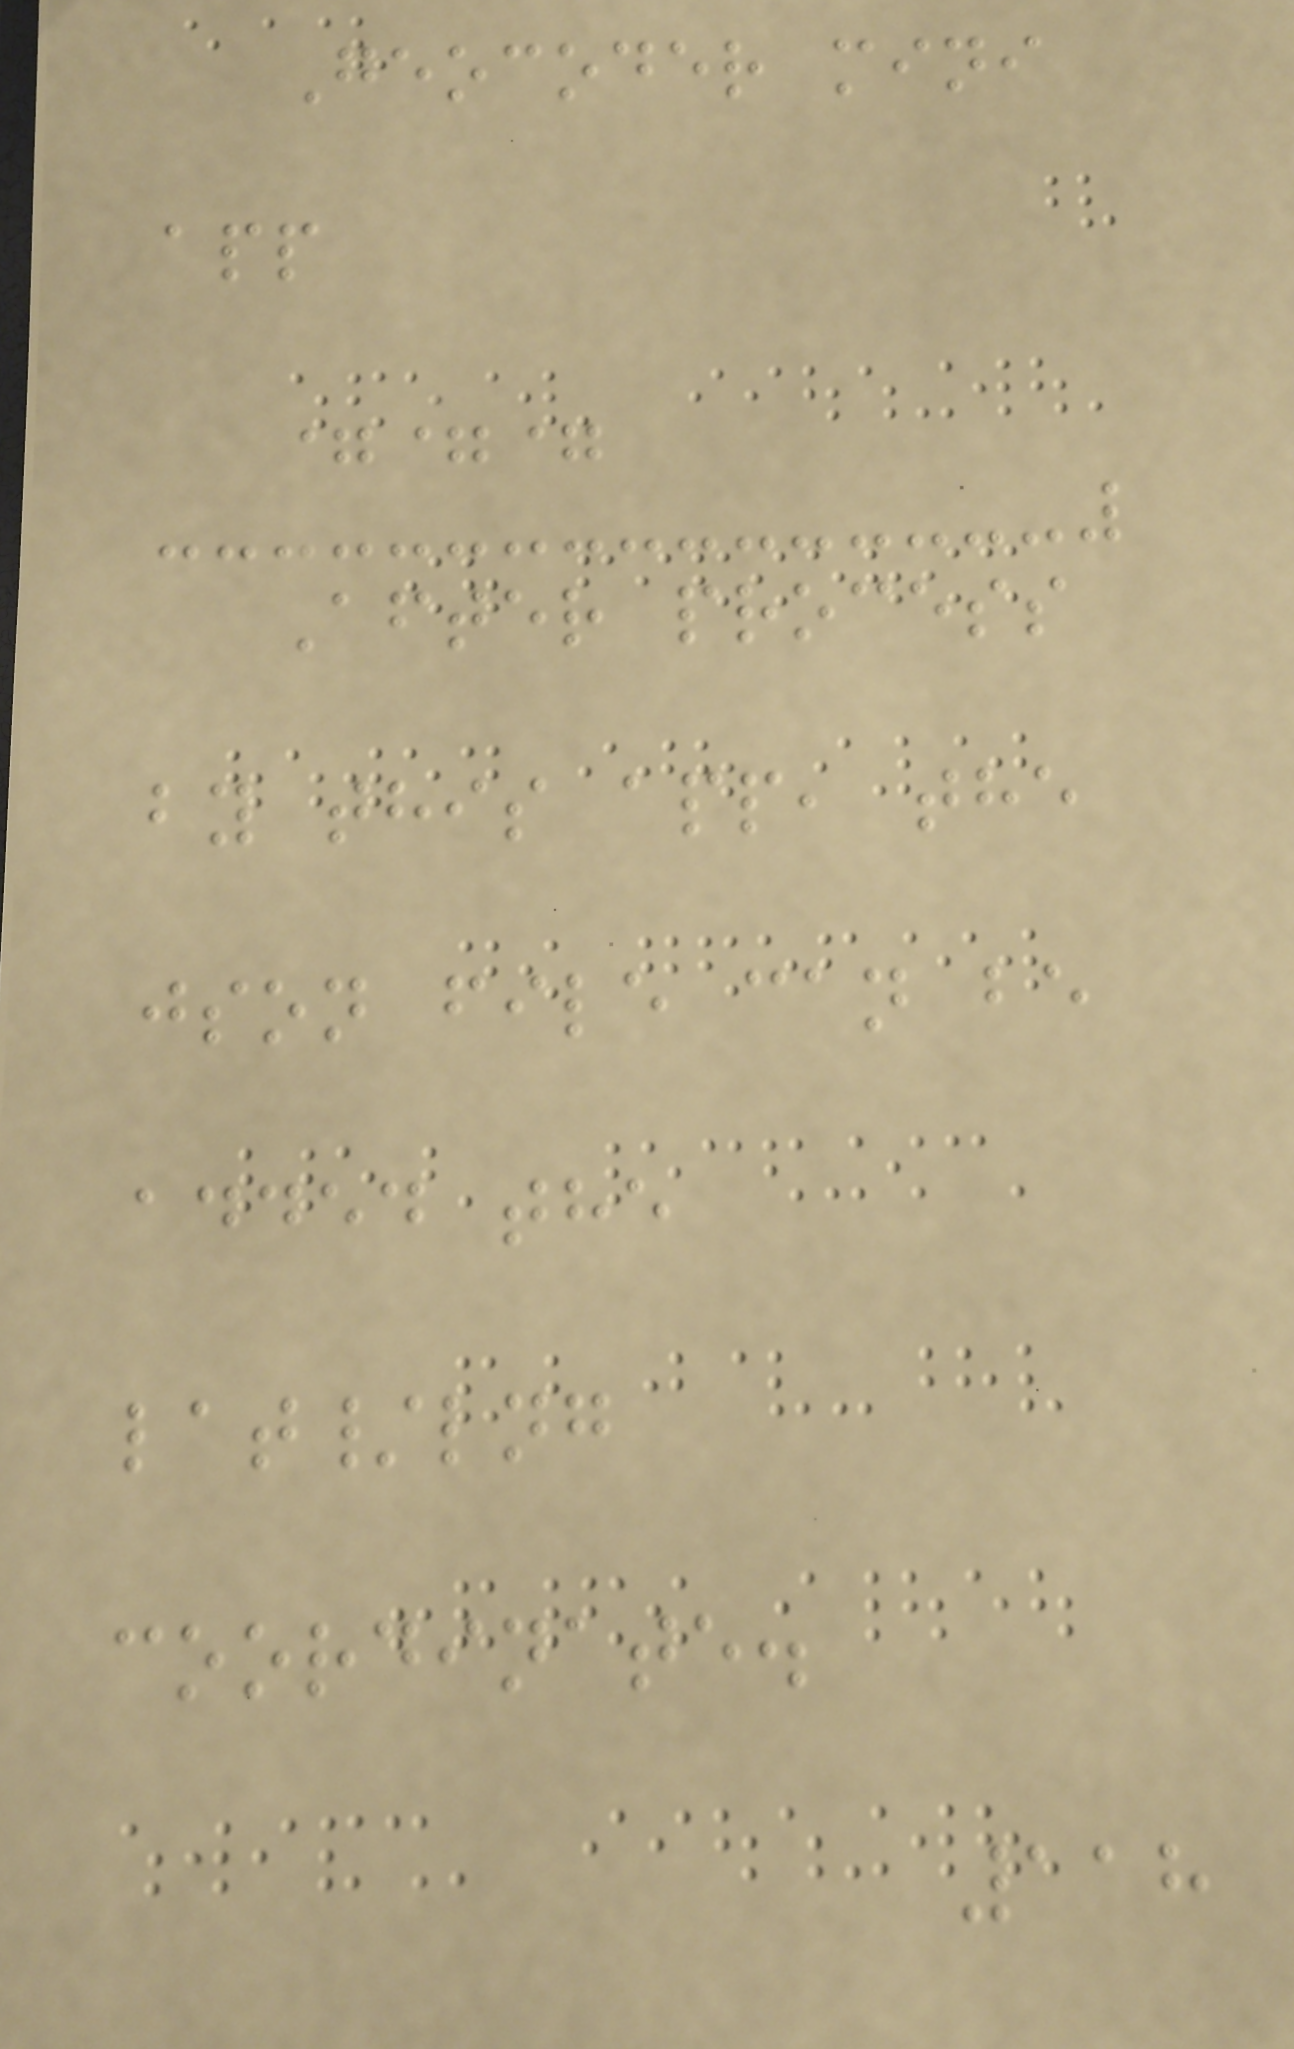Geocoder mini
app
===
After process
by this app, the
json file can be
added the
lat/lng
coordinate.
118
